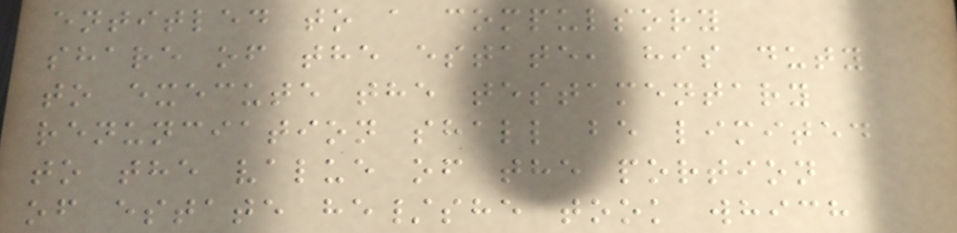entitled to a compulsory
share of the estate, his duty
to execute the testamentary
renunciation shall be limited
to the value of the portion
of estate he/she took which
